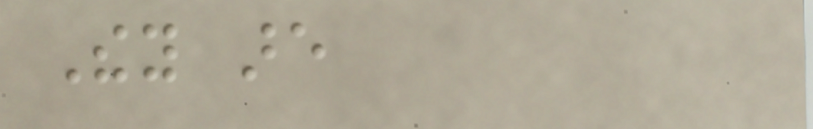They are
